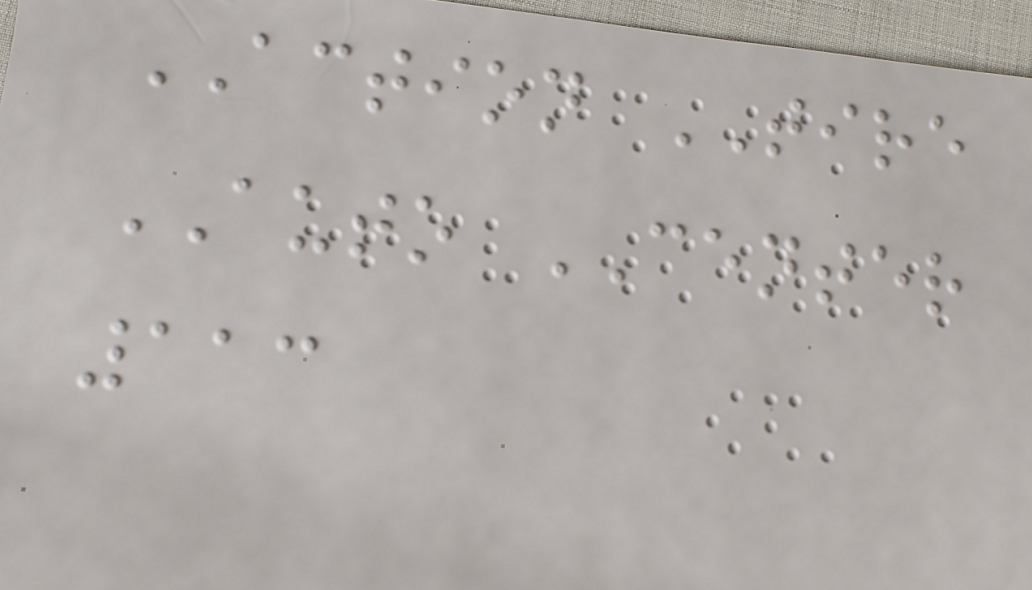ACTION TIRE
AUTO CENTER
113
